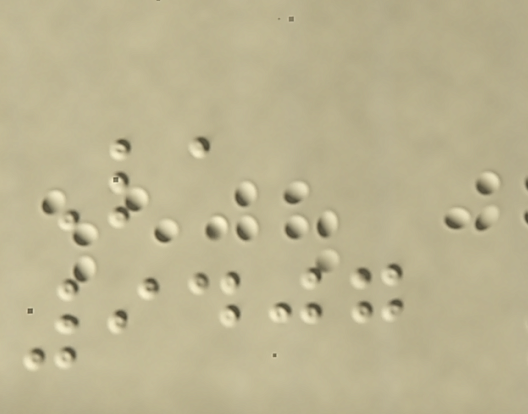La
9407
